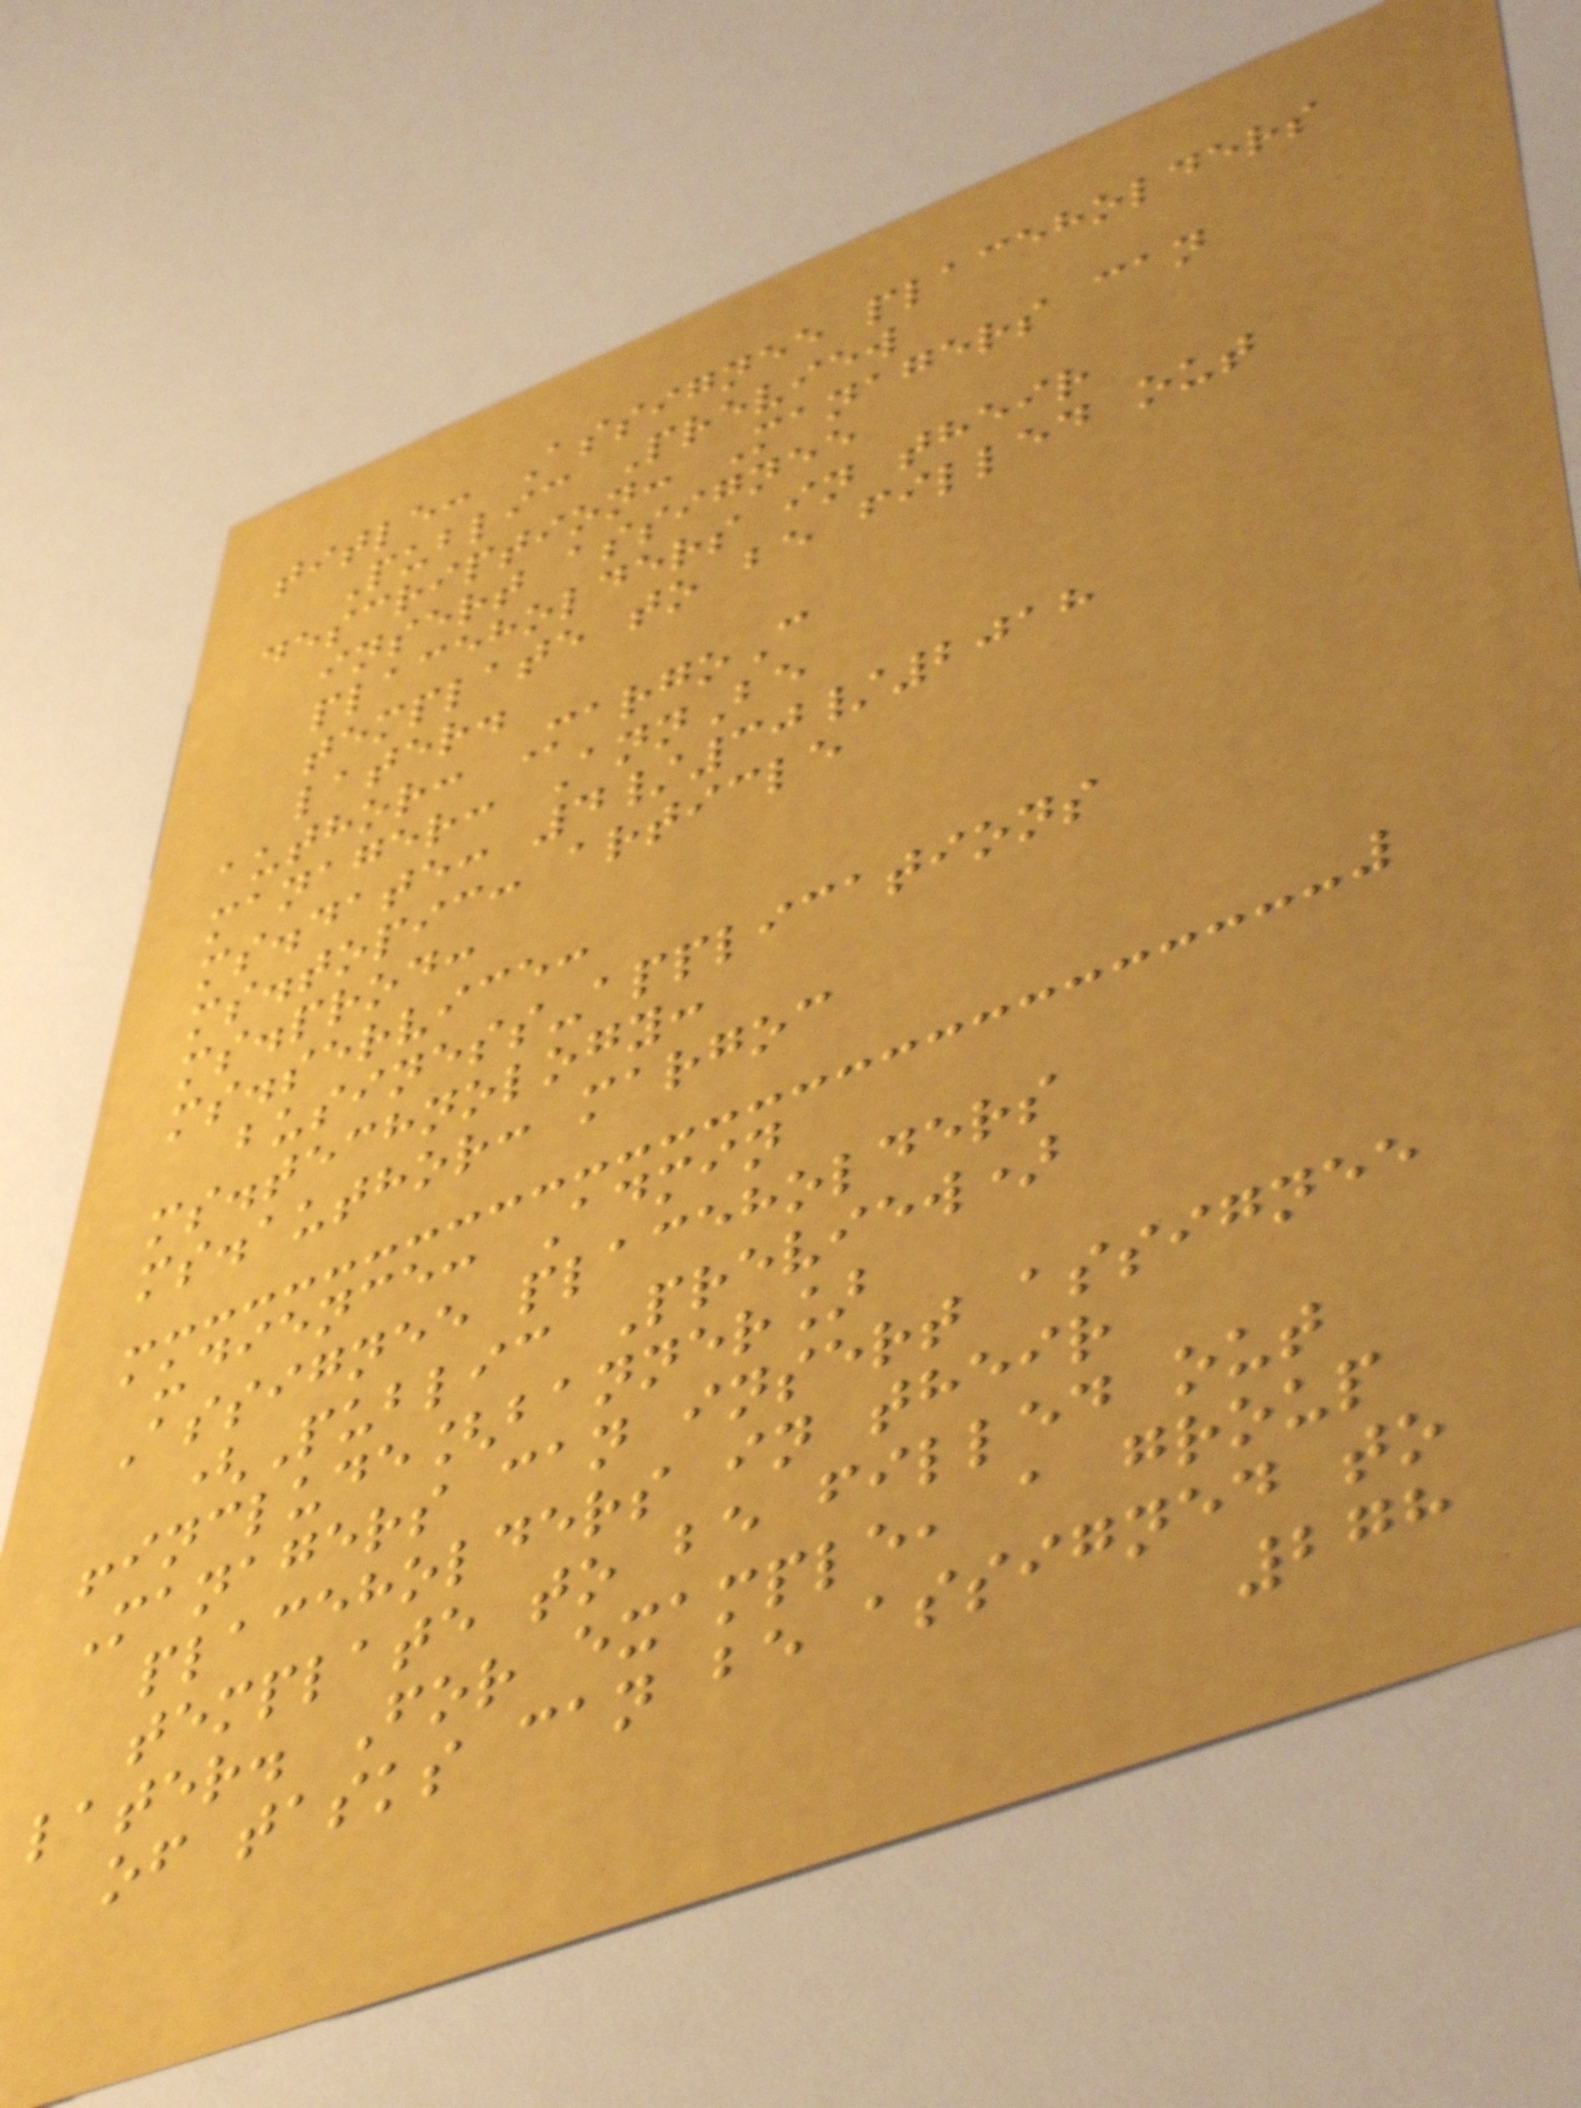title: Assignee placeholders
Public Preview
description: Managers can
insert assignee
placeholders in their
template to be filled out
later.
author: MargoC
manager: AnnBe
ms.date: 4/30/2018
ms.topic: article
ms.prod:
ms.service:
business-applications
ms.technology:
ms.author: margoc
audience: Admin
Assignee placeholders
(Public Preview)
!include[banner]
Managers can insert assignee
placeholders in their
template to be filled out
later. For example, a group
of tasks can be assigned to
278
